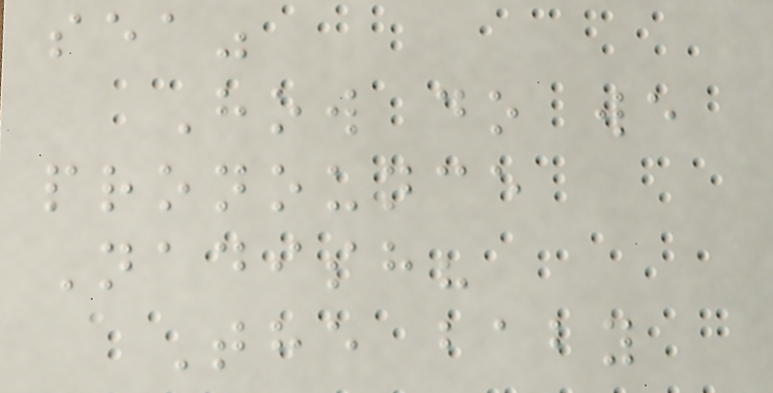sea"
How do we
pronounce
Nadish?
The baby
